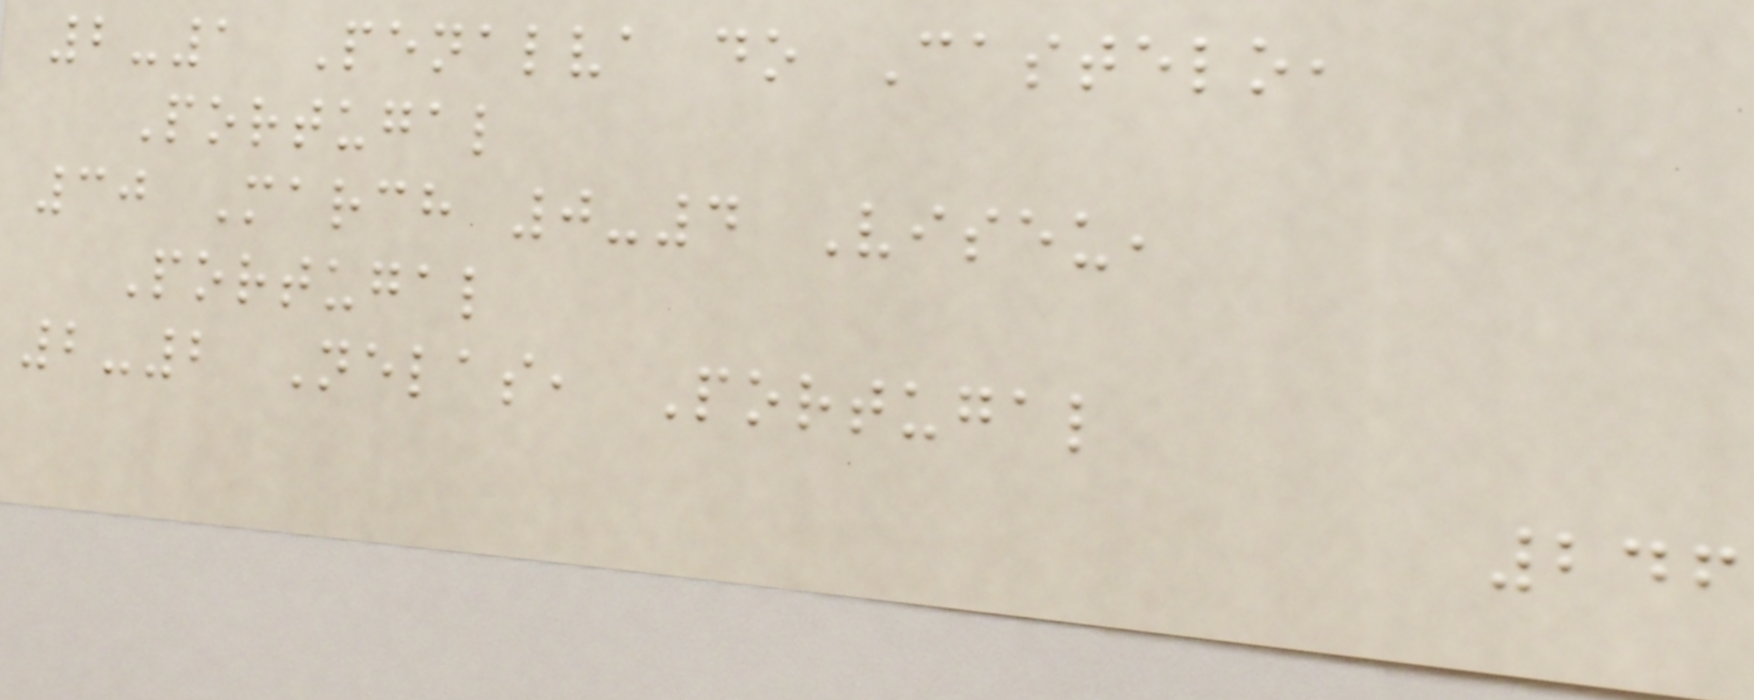2-1 Penalva do Castelo,
Portugal
30 March 0-4 Viseu,
Portugal
2-2 Nelas, Portugal
246
